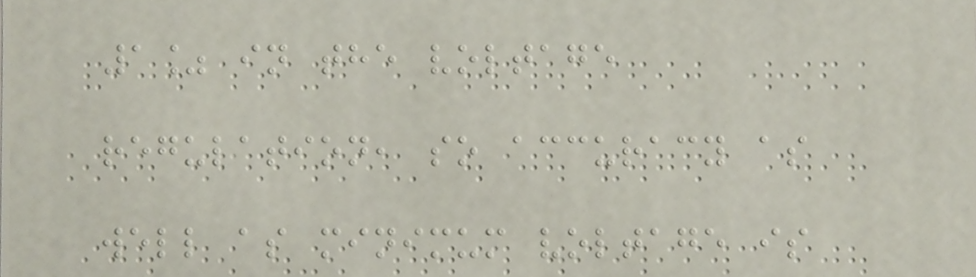1% in the voltage
regulation, so accuracy as
well as minimum voltage is
